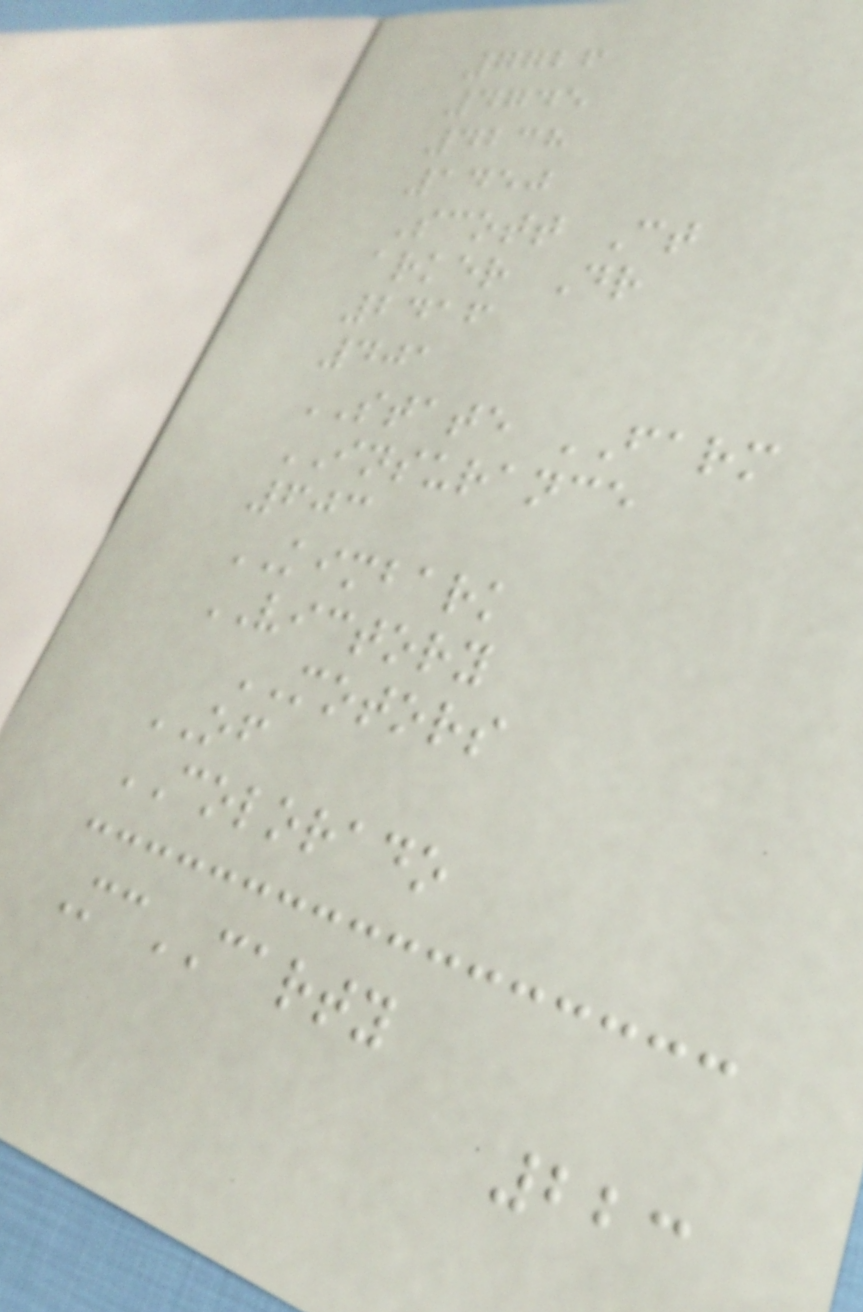7726
4745
4238
1450
Scott Ct
arker Dr
2416
401
STATE FARM
INSURANCE
603
KIMBARK
VICTORY
MOTORS
OF
COLORADO
McCARTY
223
